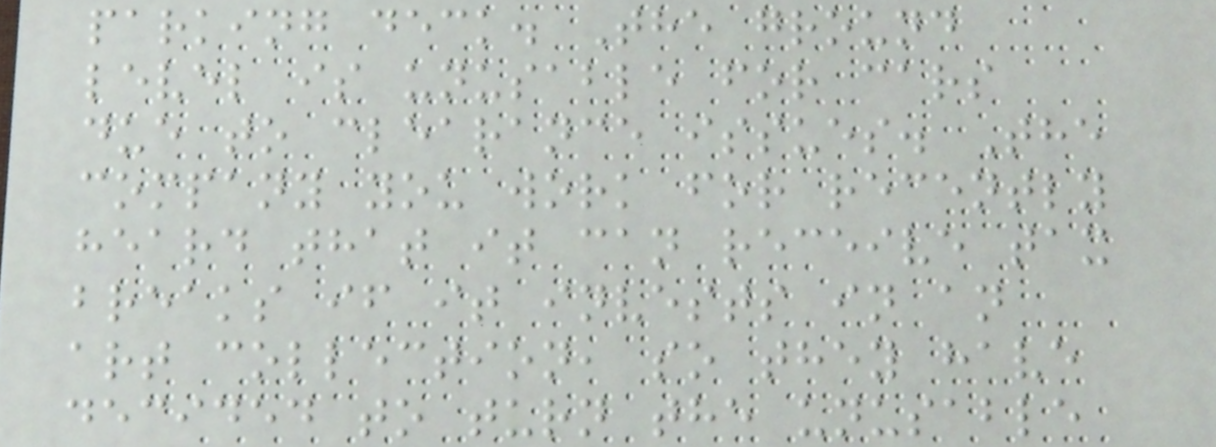parking deck. The ground
level is unusable for cars
due to clearance issues. The
company you work for recently
heard that it can receive tax
breaks if it invests in an
art collection, so they have
decided to turn the unusable
